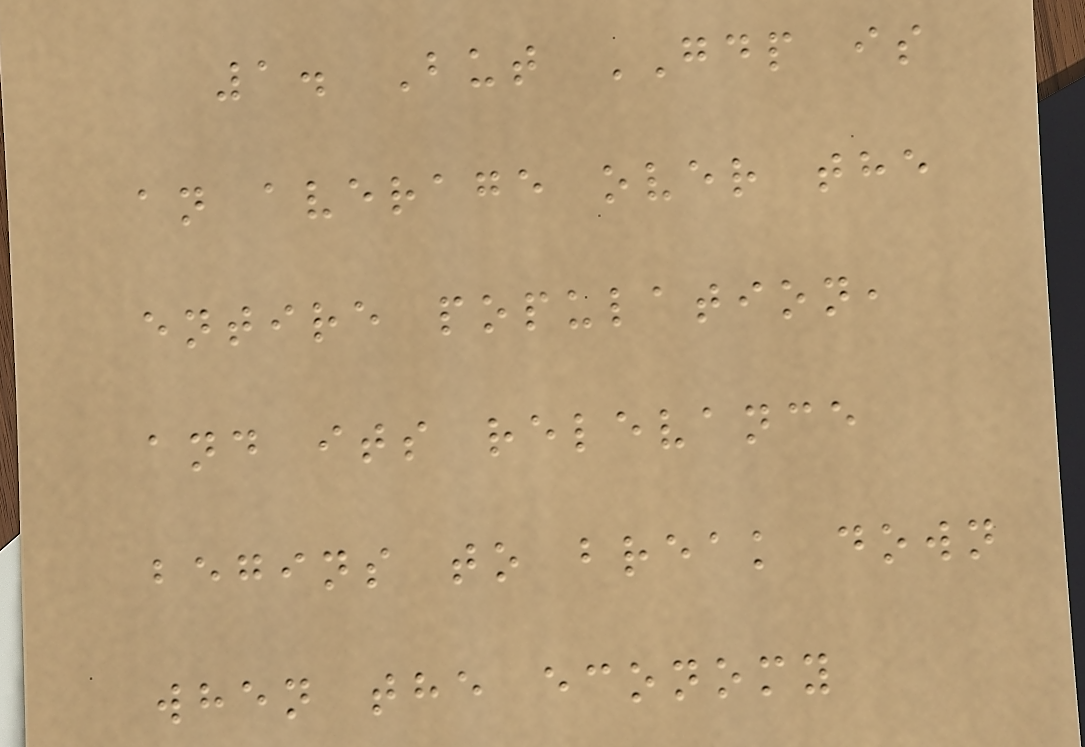1. But GDP is
an average over the
entire population,
and its relevance
begins to break down
when the economy
